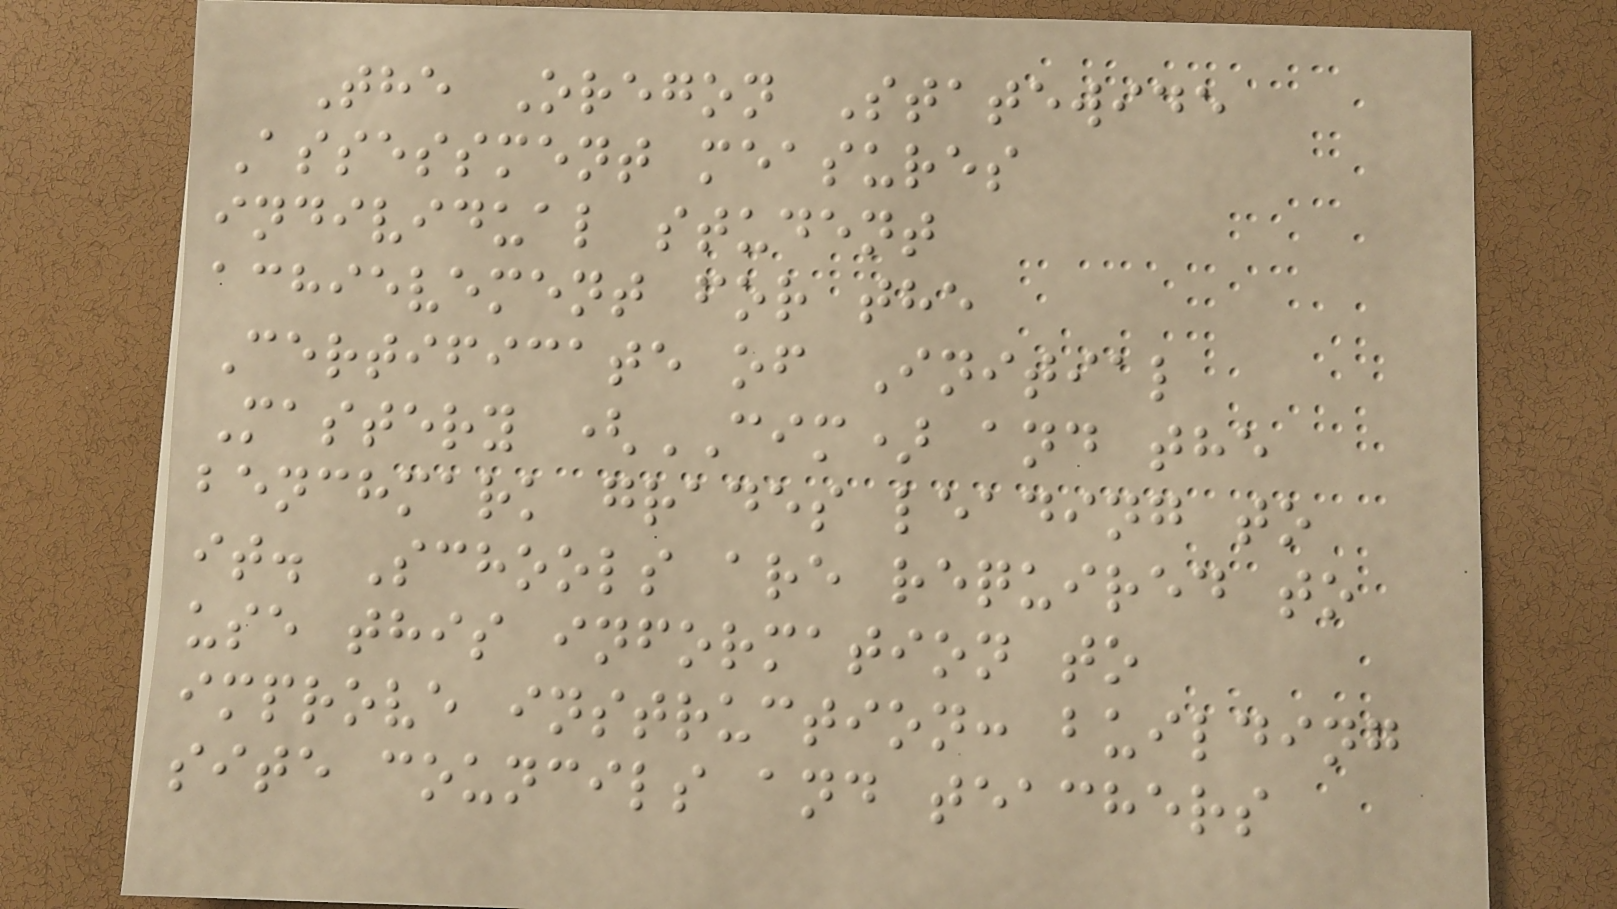The Oregon Statewide
Assessment measures
individual student
achievement for the
Certificate of Initial
Mastery (CIM) and the
benchmark grades leading to
it. Schools are required to
use this information to
improve instruction: building
site councils and teachers
